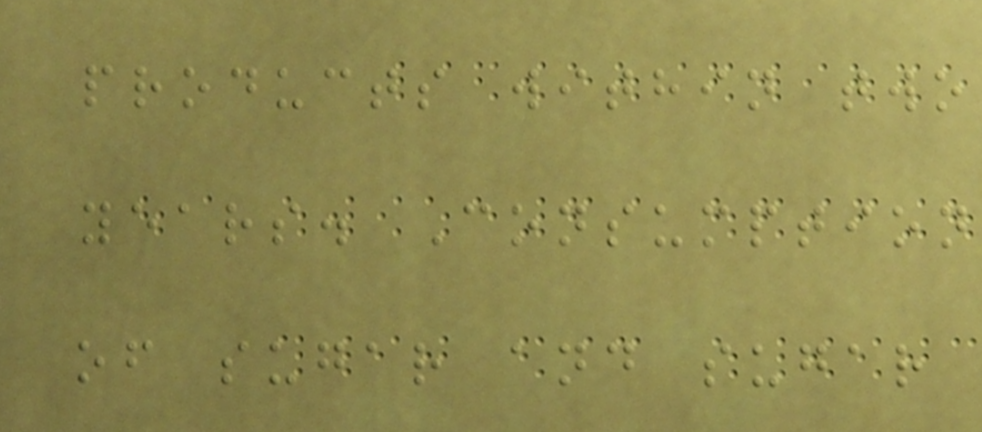products within two
years. Consumption
of sugar and sugar
